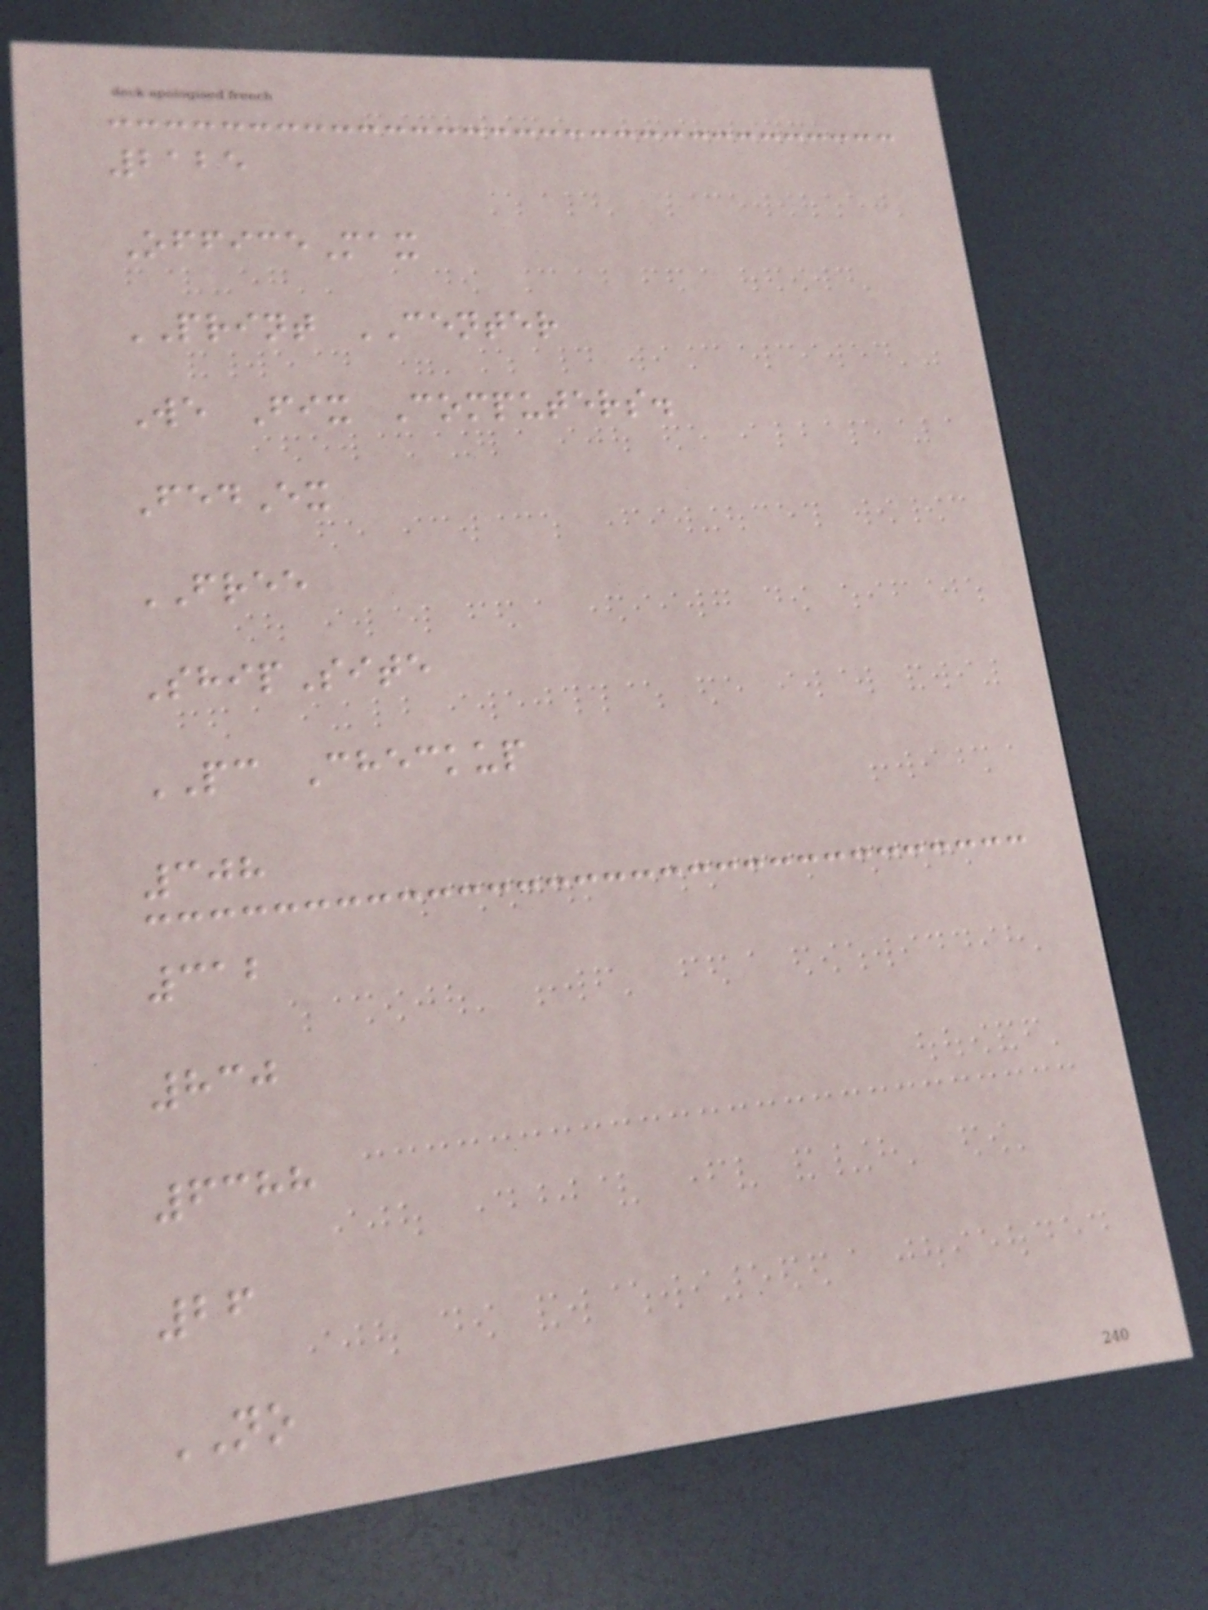2125
OfficeMax
PRINT CENTER
We Fix Computers.
FedEx
FREE
ShipSite
PC Checkup
308
312
830
6388
26
NO
